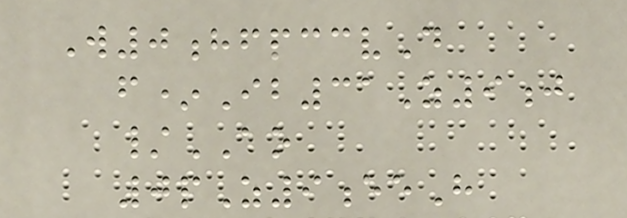W0hfpccvD
f*Ib31Z9j
/AO
0pZ9eeH
